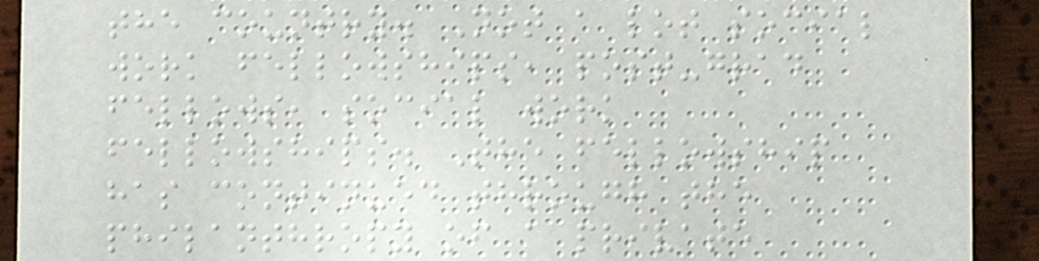the country. Not a lot social
work fellowships, post-grad
fellows, social work
fellowships. The fellowship
has continued through the
philanthropy of a private
